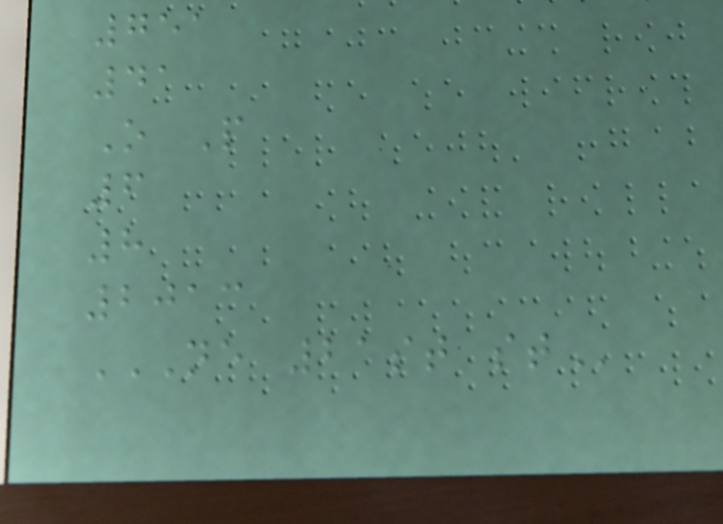751
41
O P
6
8
2013
NE 21ST ST
